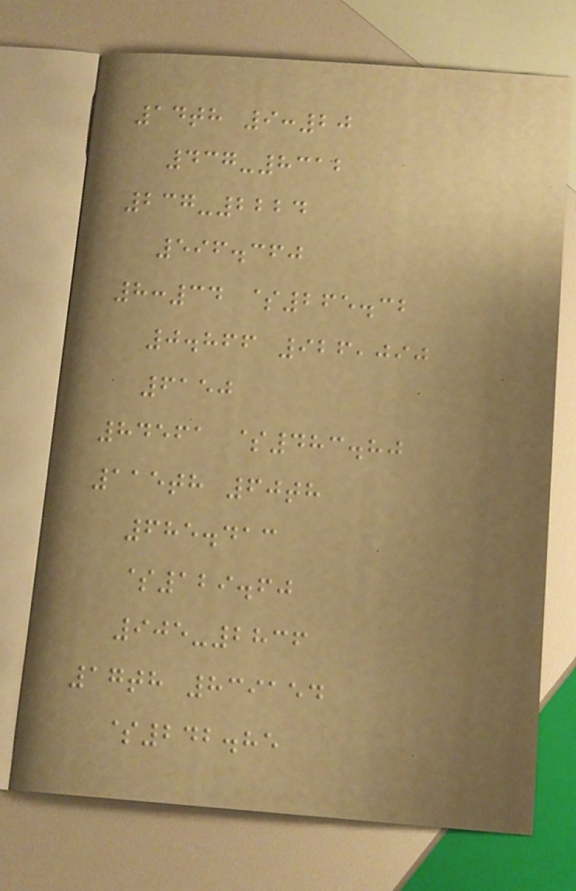14th 9:20
437-8312
237-2224
596.360
8:34 $265.32
0.866 926,090
6150
84561 $483.80
115th 60th
685.413
$129.60
905-2836
17th 839154
$242.85
